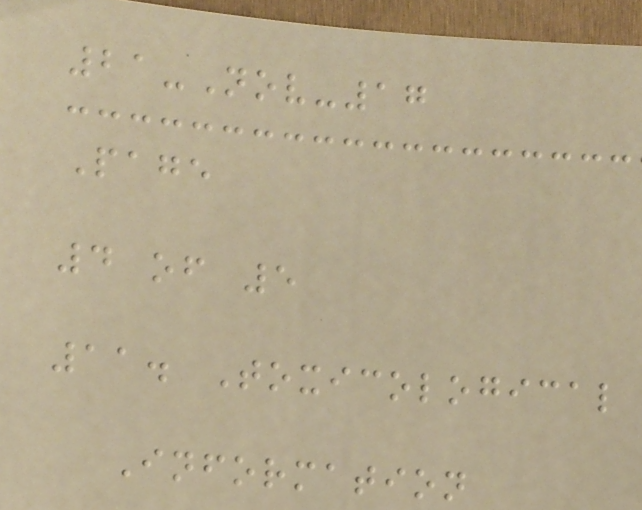21-Nov-17
Page
4 of 5
11. Toxicological
Information
